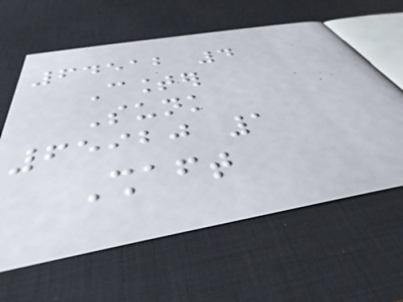64512 4
Counter
Sunk
65920 1
Shaft
